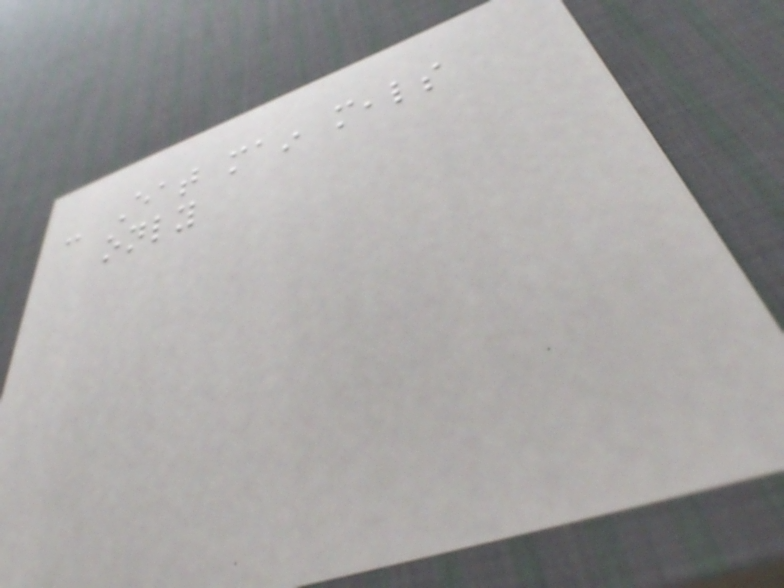- Eat main meals
only
